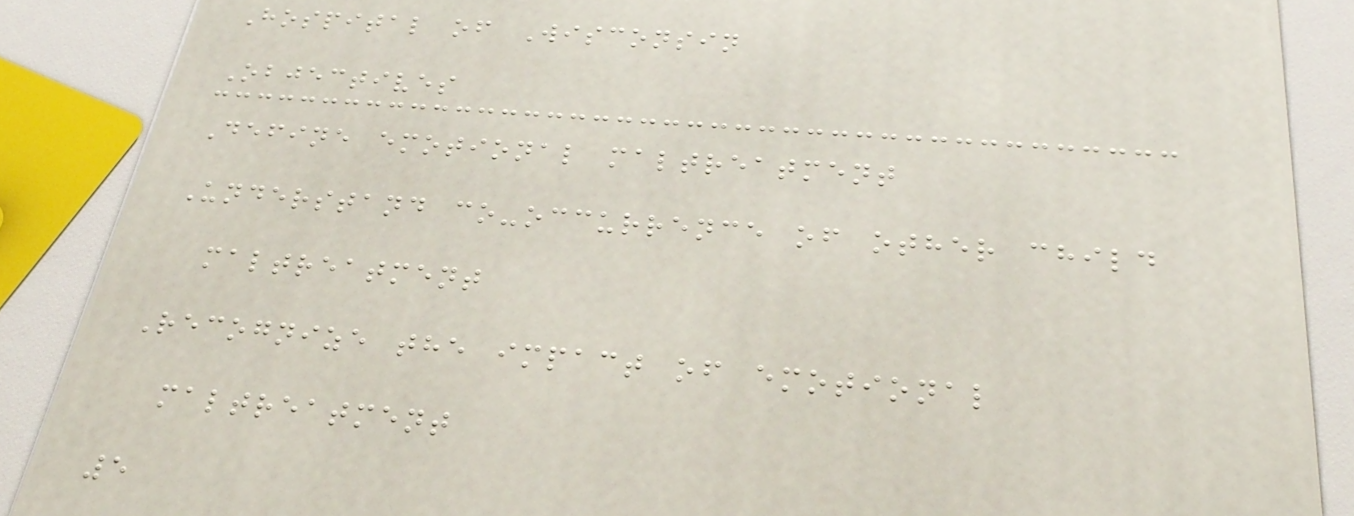Hospital of Wisconsin
Objectives
Define emotional maltreatment
Understand co-occurrence of other child
maltreatment
Recognize the impact of emotional
maltreatment
5
